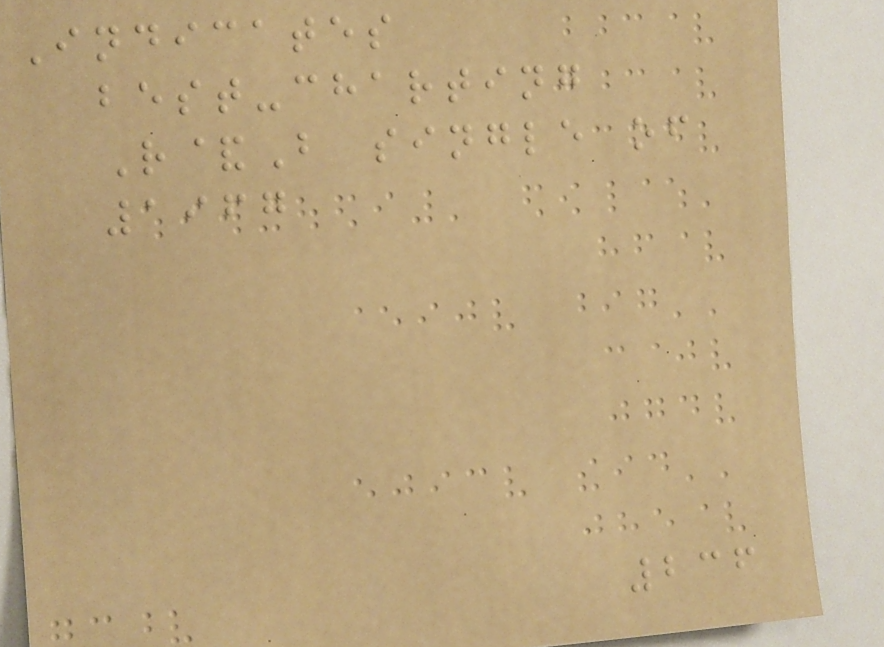Indicates
best-charting
R&B single of
1967
236
